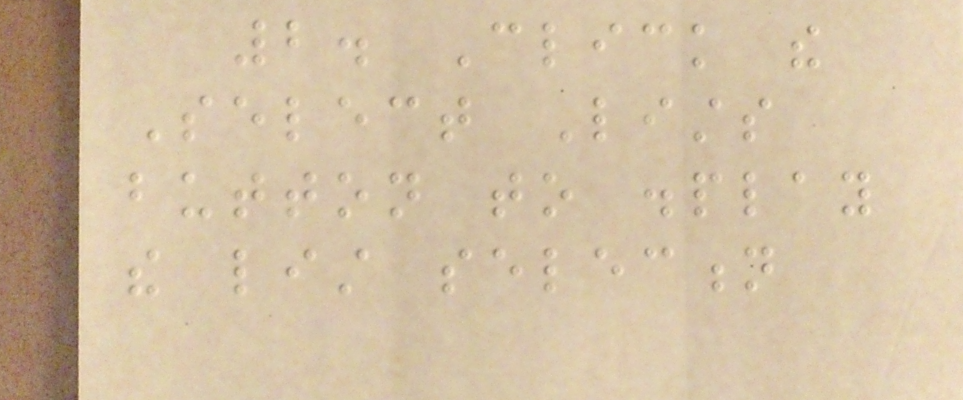2. Click the
Select Lists
button to display
the list selection
